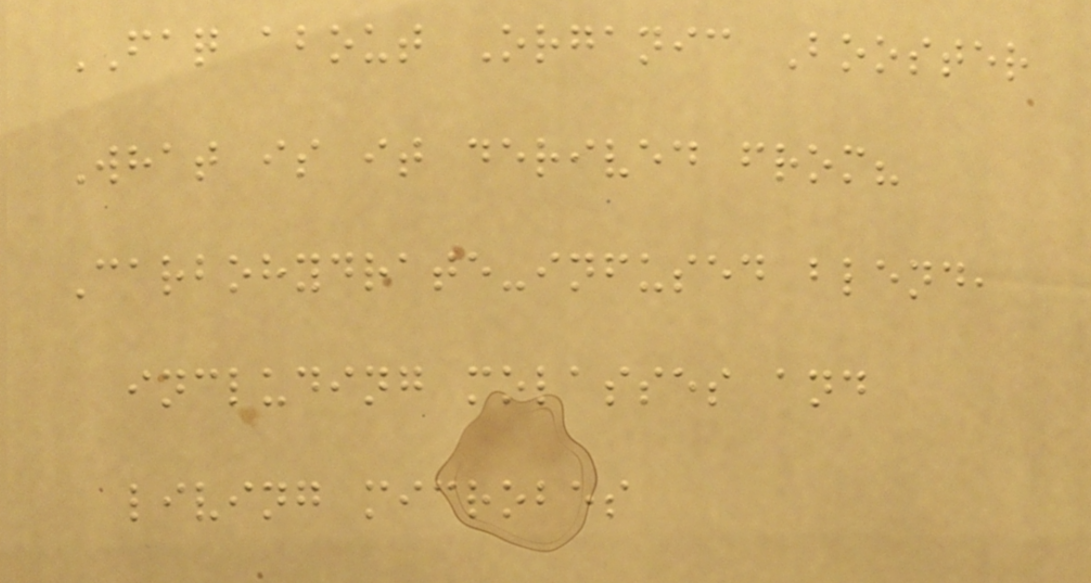FAQ about Organic Booster
What is it derived from?
Carbohydrate-infused blend,
including molasses and
living microbes
